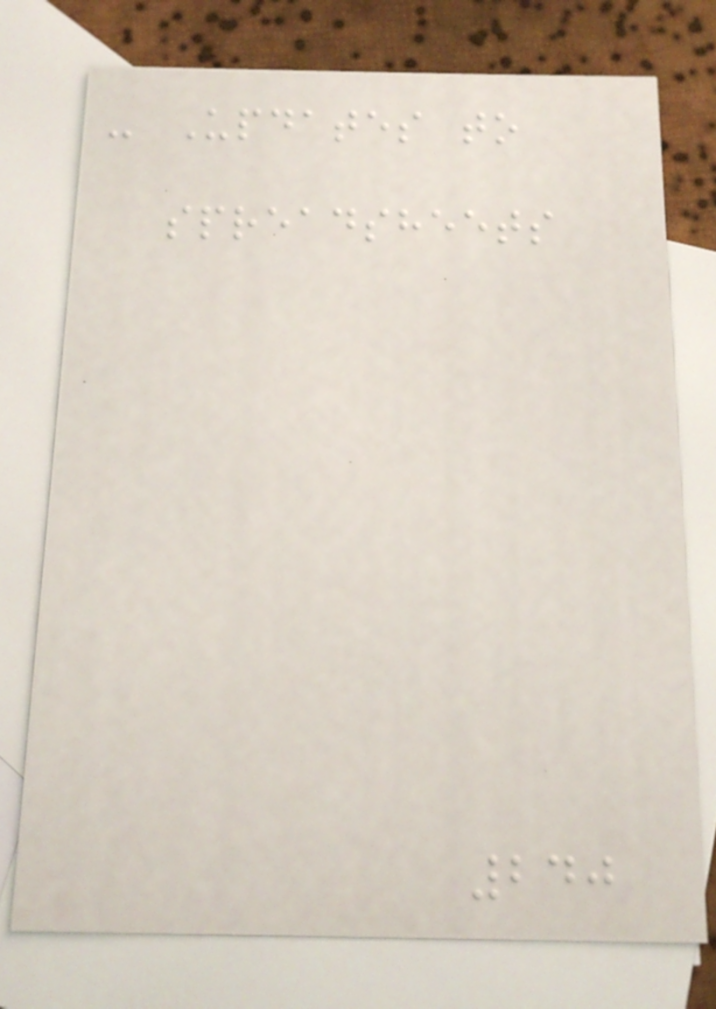- Updates to
spreadsheets
240
